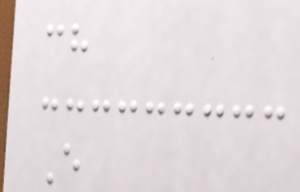ch
E
